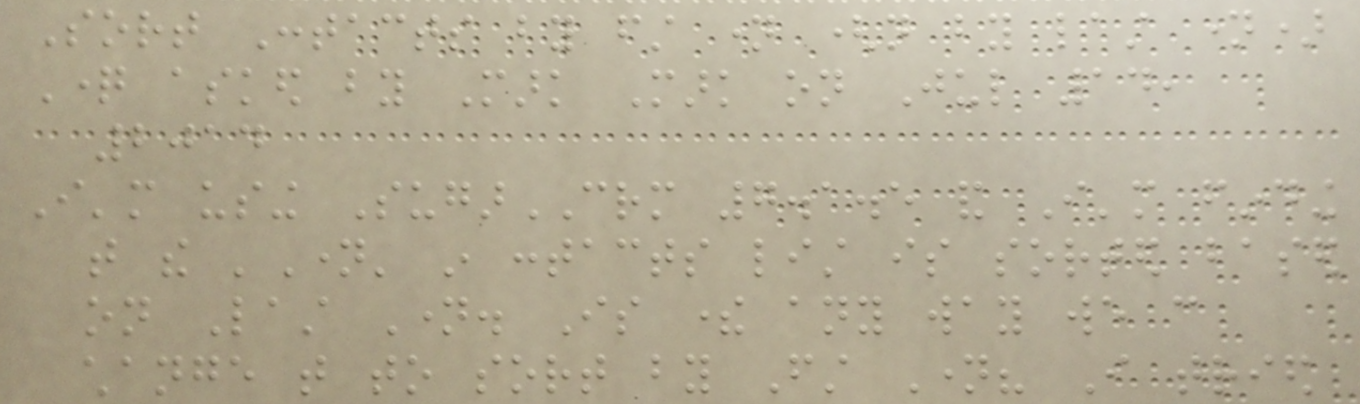Sort Contacts by first name (not by last name)
Question asked by Mark Mark on Jul 14,
2014
I'm using SugarCRM 7.1.5 and I'm finding
that the 'Name' in contacts list is sorted based
on Last Name. Is there any way we can
change that to sort by First Name? I tried
